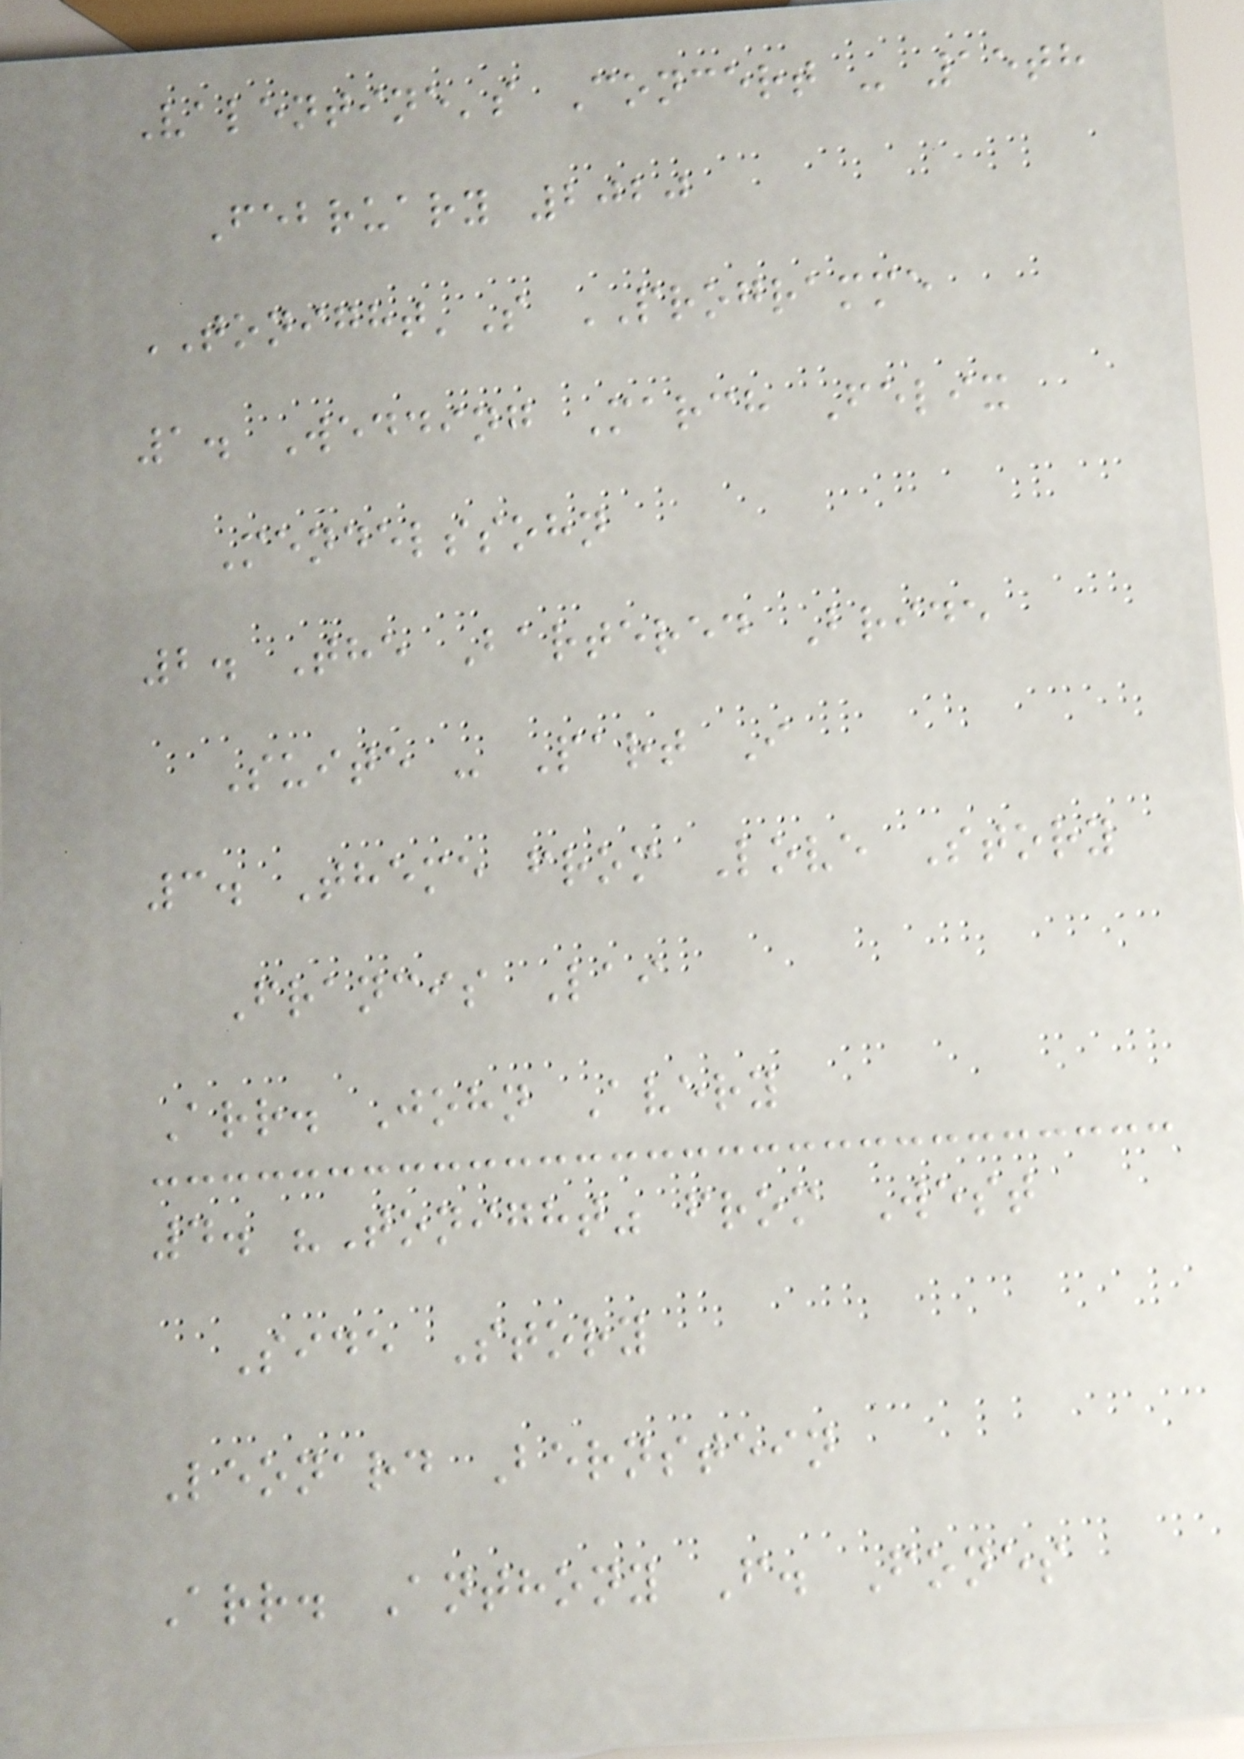Valentine's Concert - 15th
February 2020
TONIGHT'S PROGRAMME
1. Wedding March Felix
Mendelssohn
2. The Bartered Bride
Suite - Part I
3. Theme from Love Story
Francis Lai
Arr. John Avery
4. "Tonight" from West
Side Story
Leonard Bernstein
Arr. Anthony F. Fones
